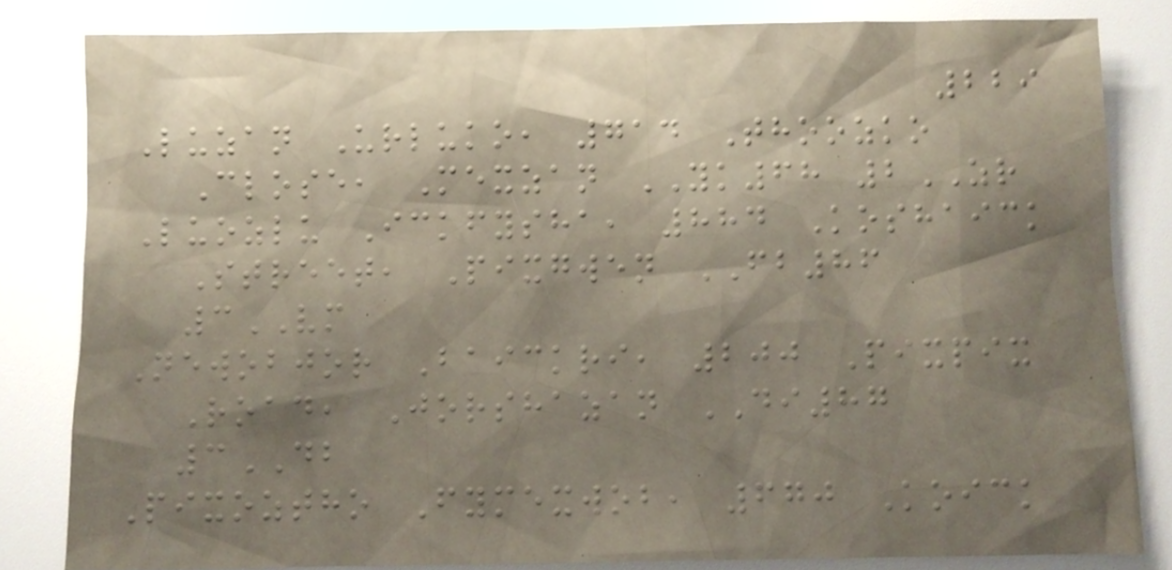229
Luzan Urluko, 714 Thoozko
Close, Mexzan YK68 2ZR
Luozlu Ickfysha, 884 Koshaick
Street, Pixgwen FB86
3VM
Newobjor Baickri, 200 Pixpix
Road, Jorshazan DI87
3DB
Pixoztho Fymexwob, 670 Koick
